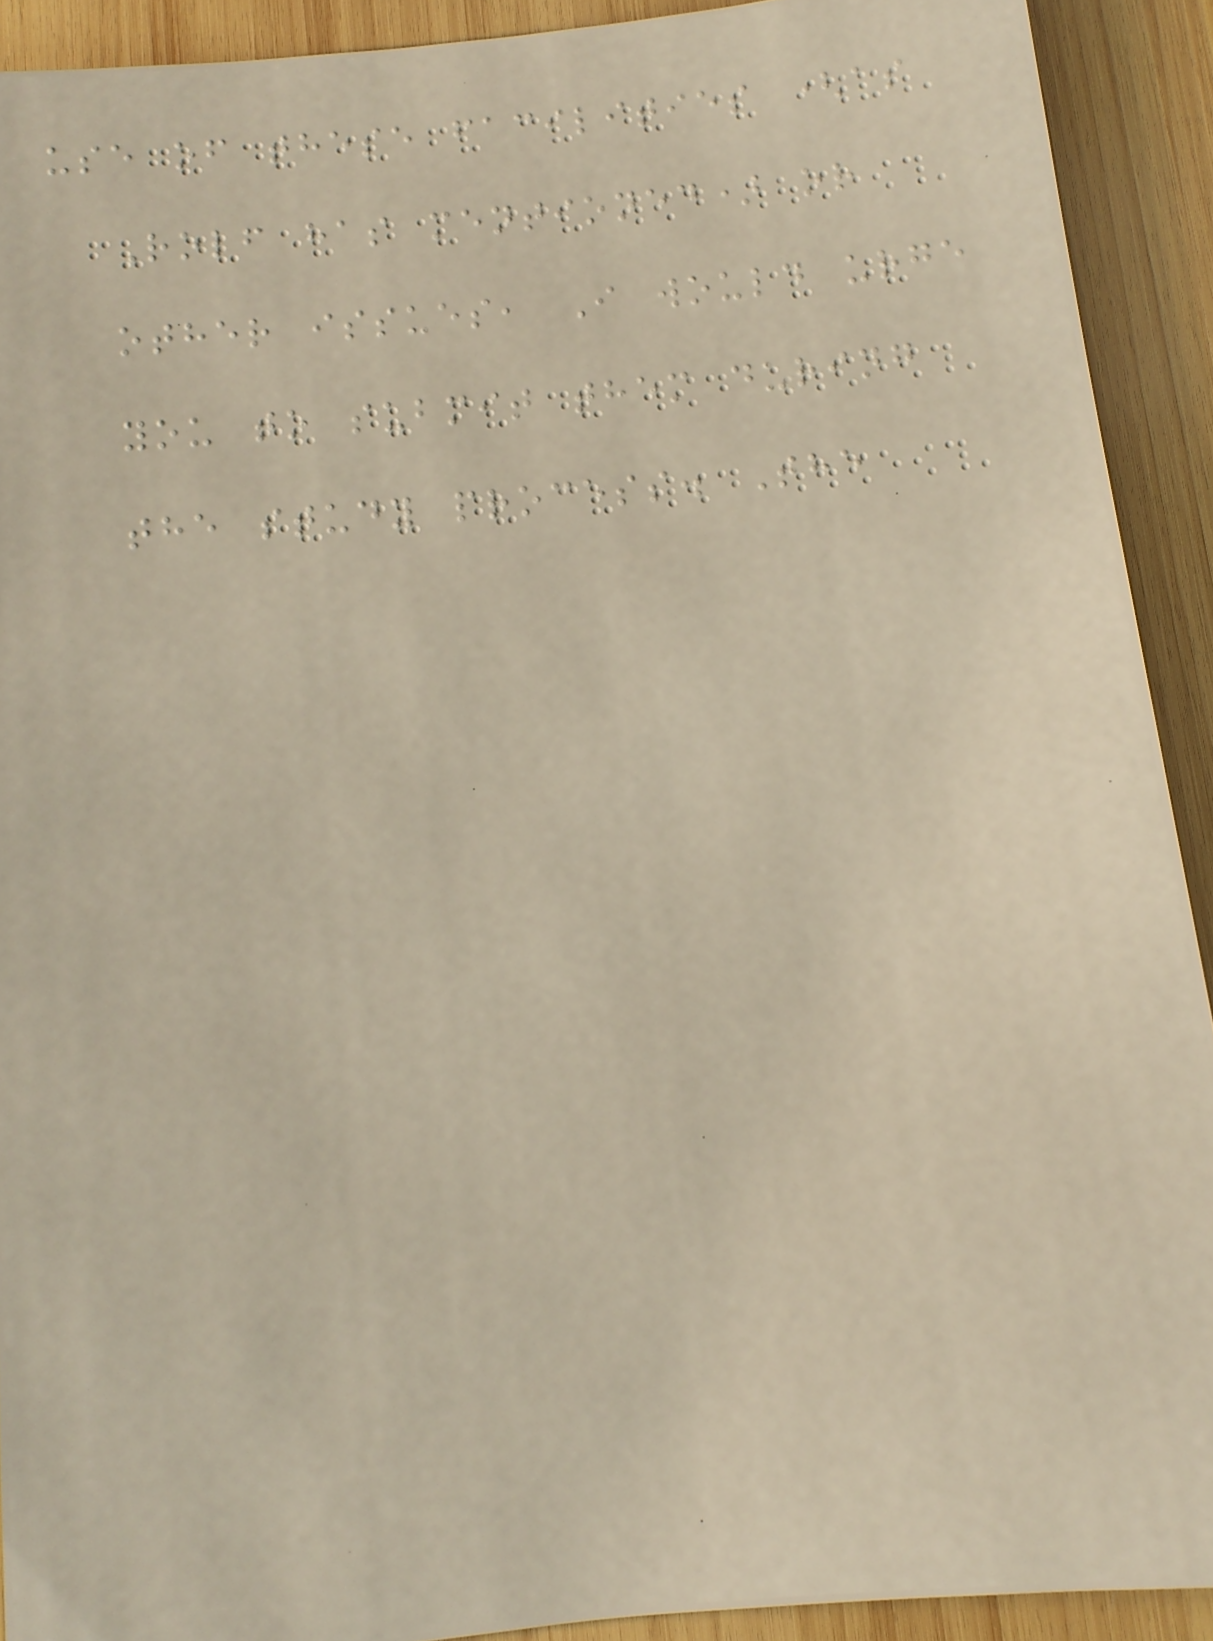use of these facilities (as
Rolf has mentioned) or
other issues, I would urge
you to submit them during
the study process. The
